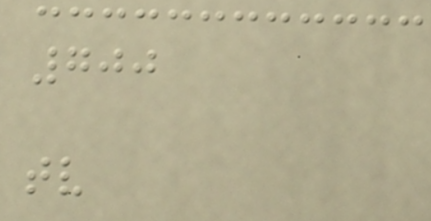700
tv
